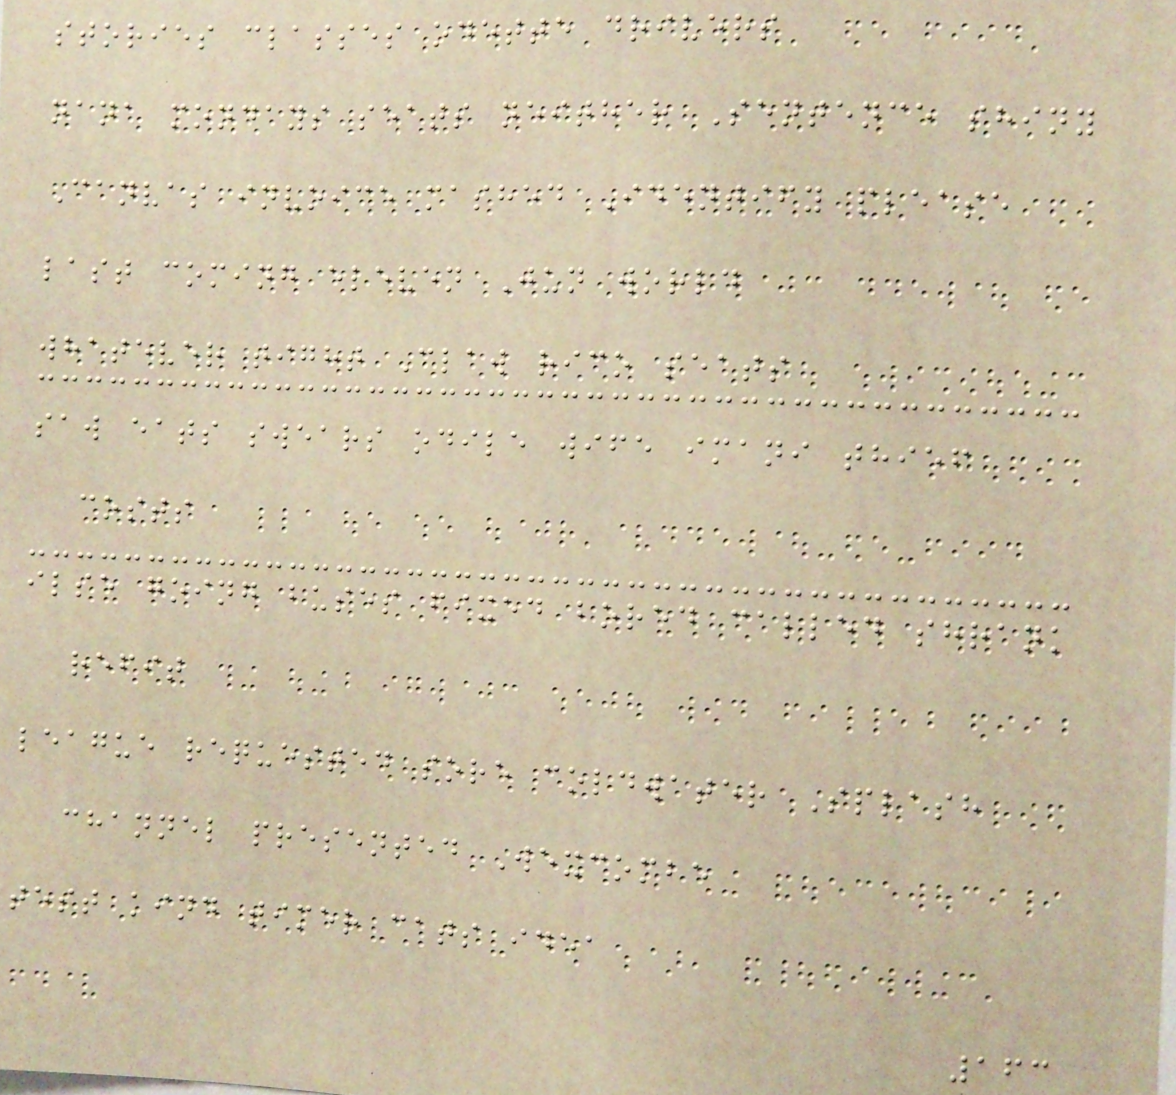stories classes odette drivers
nana mondays seats neither Sentence shiny
Canvas invoice mashed Identify please
last coming eleven Jun world
whatever tight Claw rico seats
saw eats swears odile wife imani thief
costs
ilse going buses fixed bored called shrank
refit
league requested sore coldwater Splash
channel presented Wexcombe
test kind timer cats idea
163
